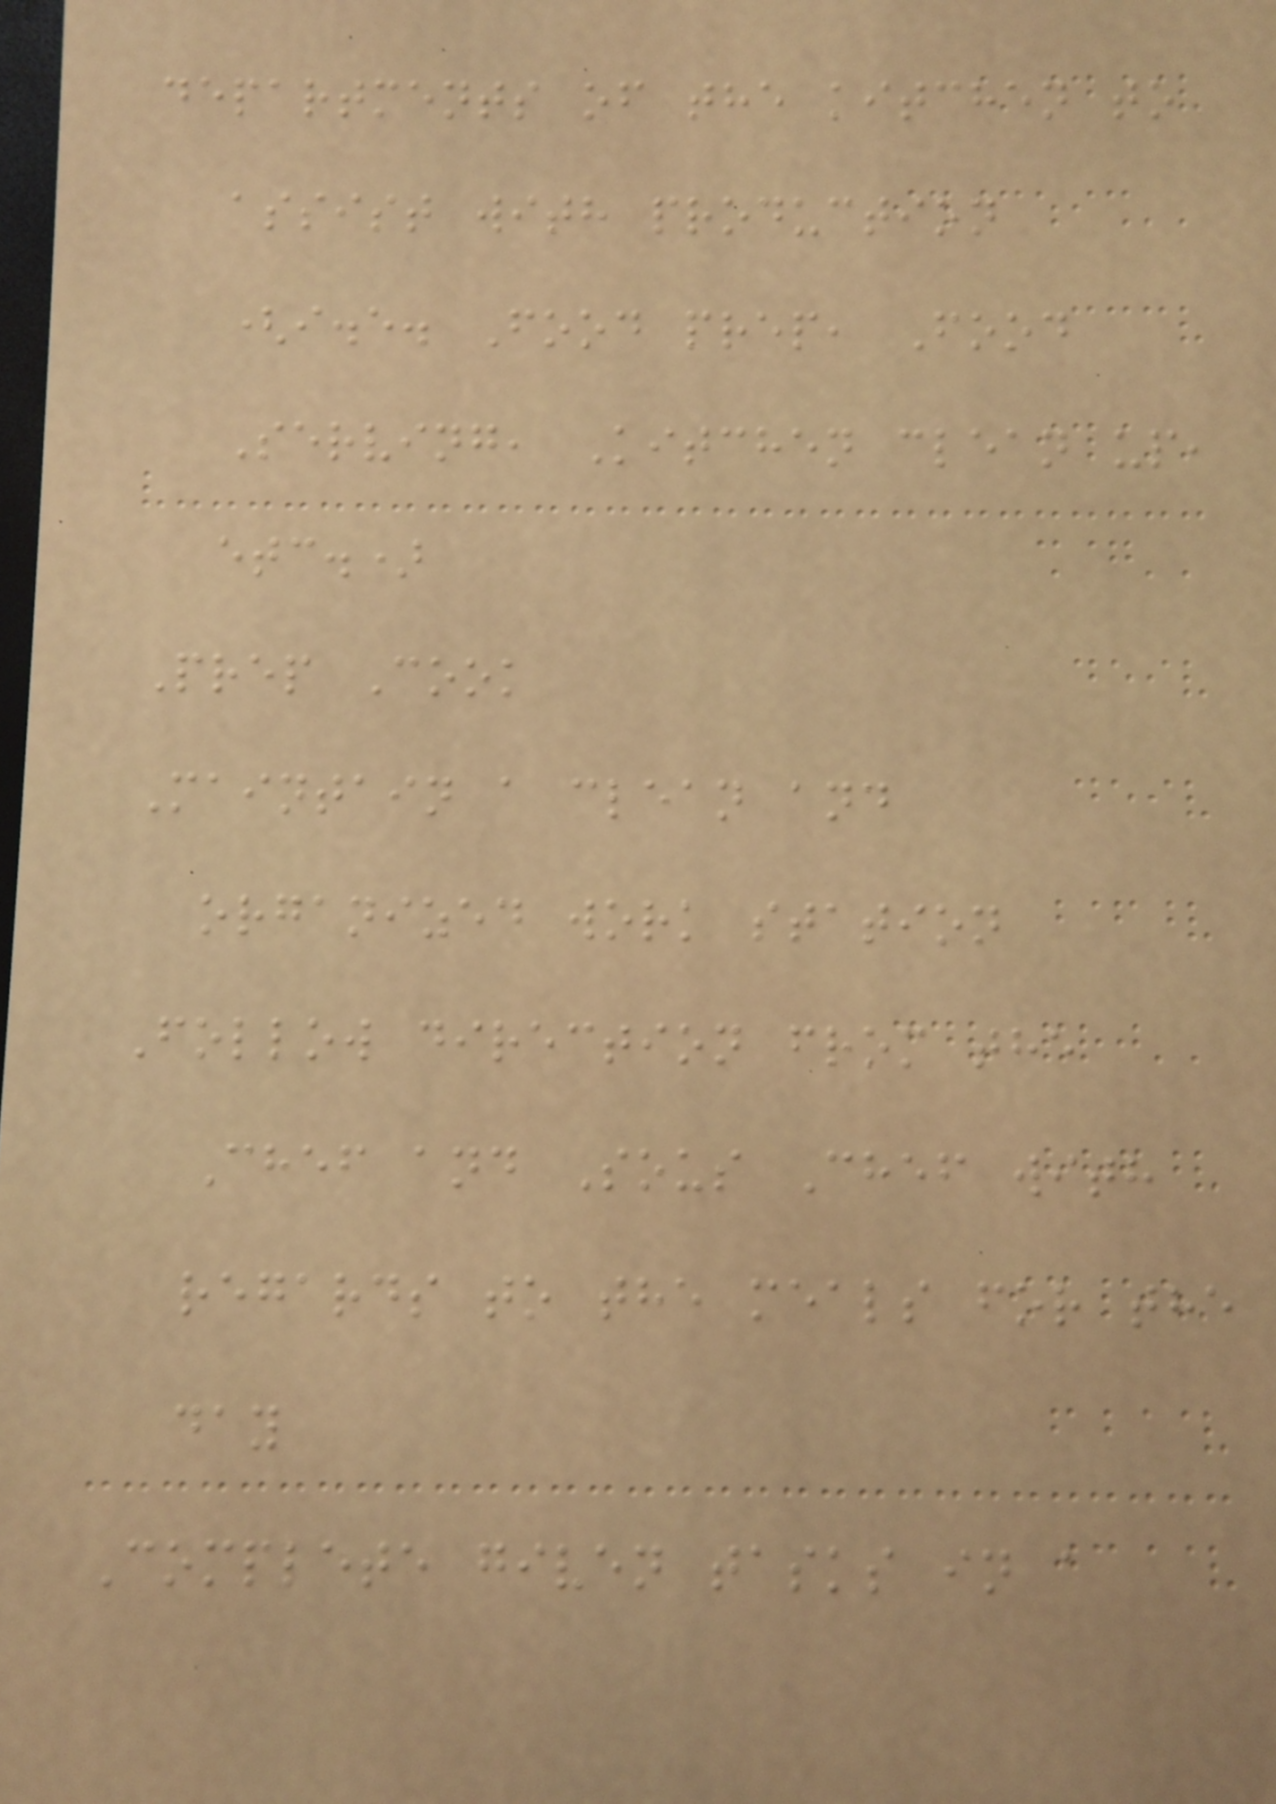departments of the kitchen to
assist with production
(i.e. Food prep, Food
Serving, Kitchen clean up,
etc.)
Prep Cook
Maintain a clean and
organized work station
Follow direction from the
Chef and Sous Chef with
regards to the meals for the
day
Complete given tasks in a
